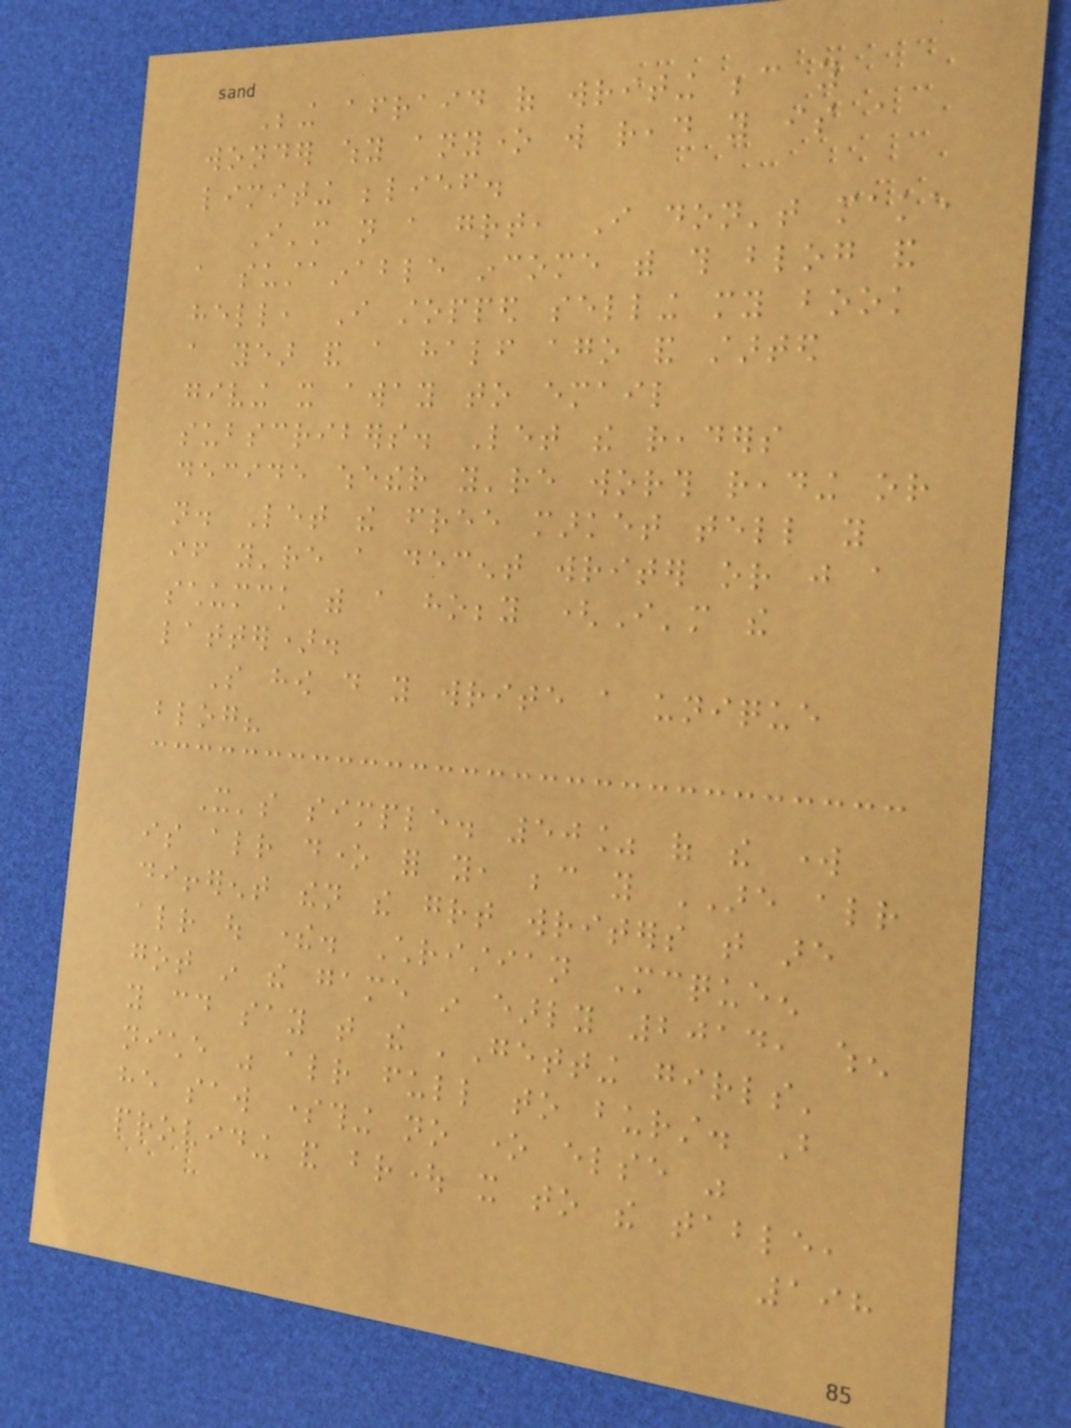Being afraid of writing because you
wonder why anyone will read you is a
limiting belief.
I'm not a great, I don't make
a sustainable income with this blog and
hell, I stopped selling my book
a year and a half ago and started
giving it away to email
subscribers. Let the readers
decide whether you're worth reading or
not. Let the free market tell you
if you're a decent writer or just a
schumck with a hobby (I'm the
latter).
So how do you write a unique
blog?
It's simple. 50% of the work
is already done for you, because you ARE already
different then the great writers that are
already out there. Christian Mcqueen
got in the game in early 2014, when
you could say that the 'Getting girls'
niche was already full to burst. But
he saw something no one else was
providing and brought it to the table,
198
